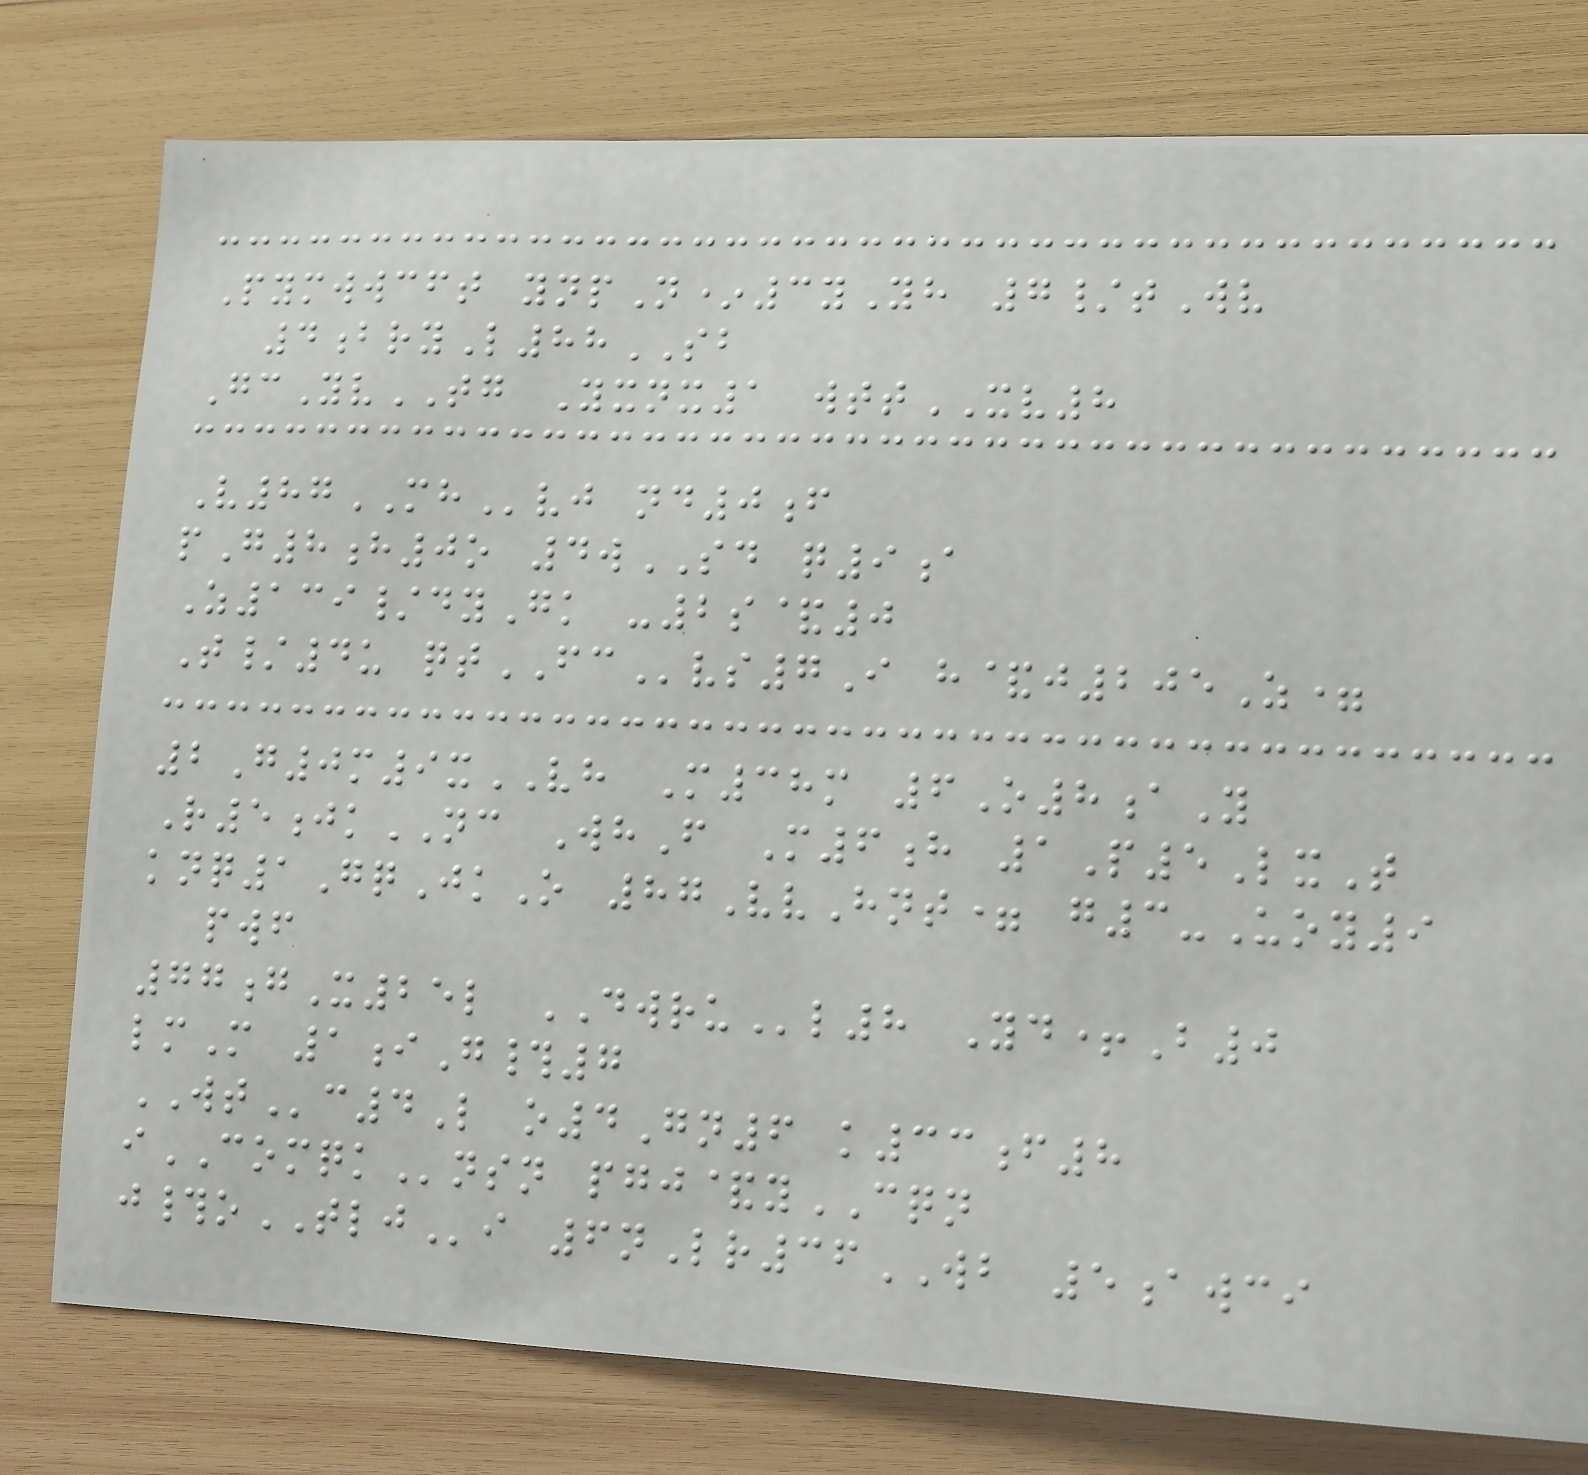Pymwwcft ynpN*3yYh 7/tWv
4bryL88SB
GcYvTG Yxnx1 wttXV8
V87MHvj nd0f
pG8h0o 4wSD q9a
Z139/dyGk -2s&0
T/4u qtFCvs7I h&j205Z=
2G0m9xVH M38m 6O8aY
R5jkNC WhF M6h 1P5LxT
knq1GqJkO 87VvHnt= g3-Uoy9
pwf
77gX25l DWRUl8 Yd+B0
lmM 1iG#7
WTc4L o4Gn6 k33f8
iCOMQKnsn pgj&yCQN
j#oTLJi 6nLr36WB 5awci
